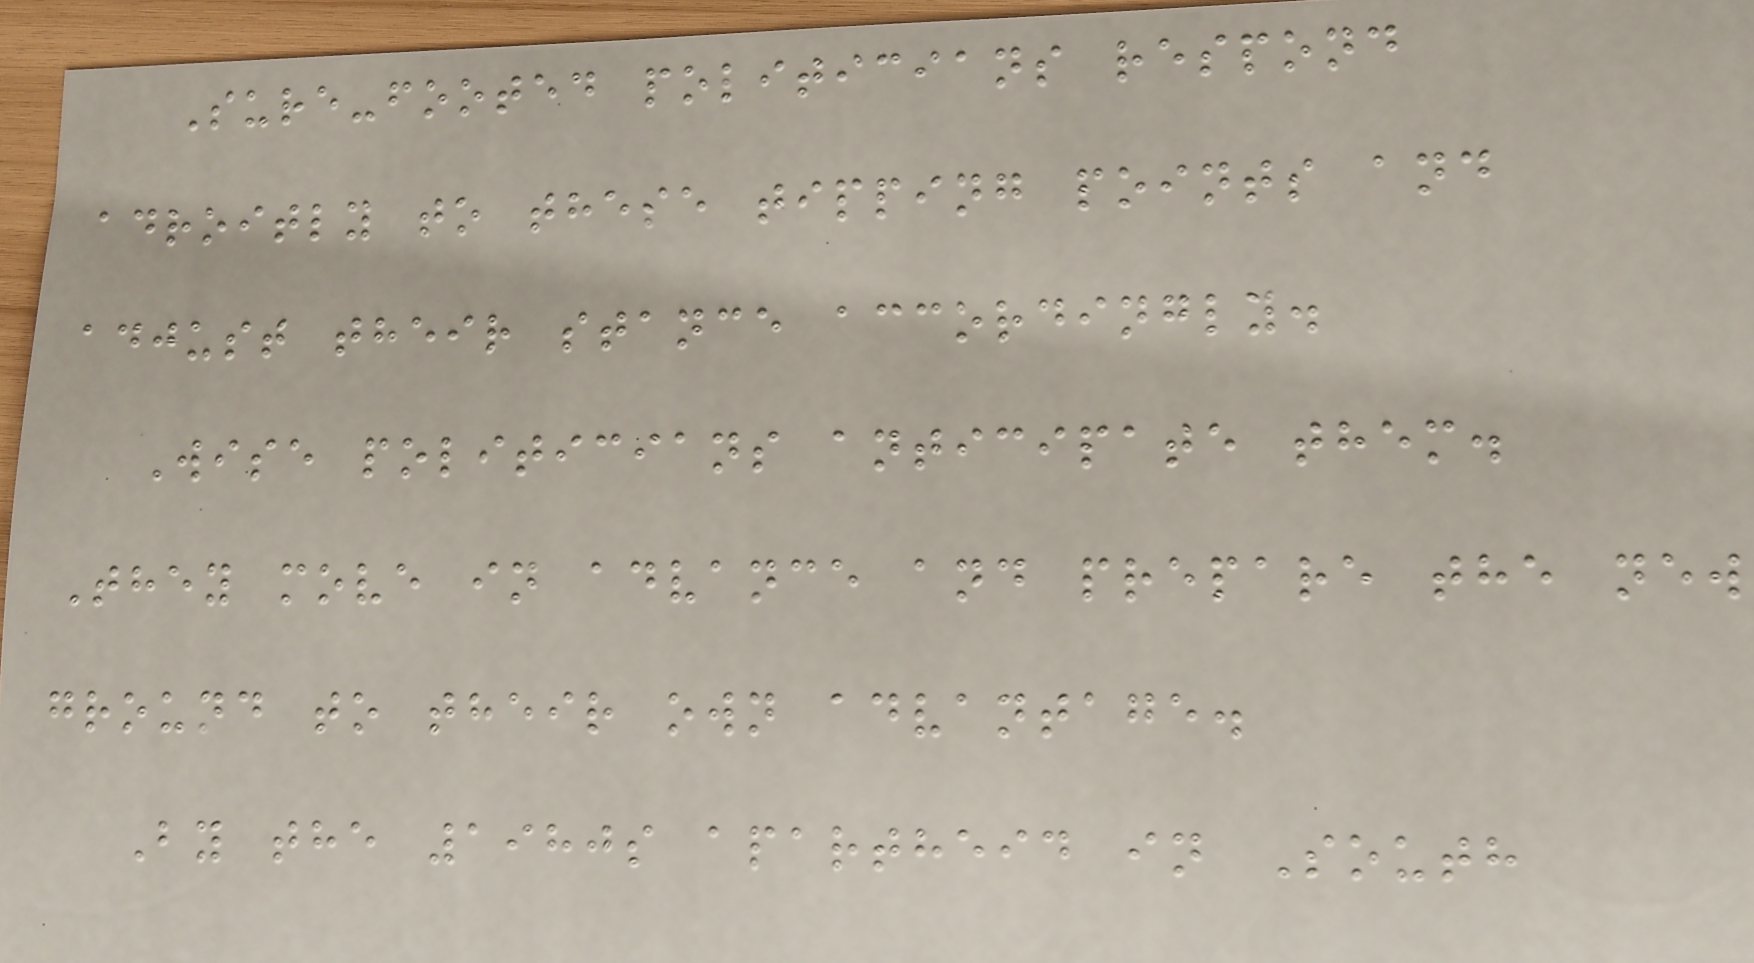Sure-footed politicians respond
adroitly to these tipping points and
adjust their stance accordingly.
Wise politicians anticipate them.
They move in advance and prepare the new
ground to their own advantage.
By the 1980s apartheid in South
